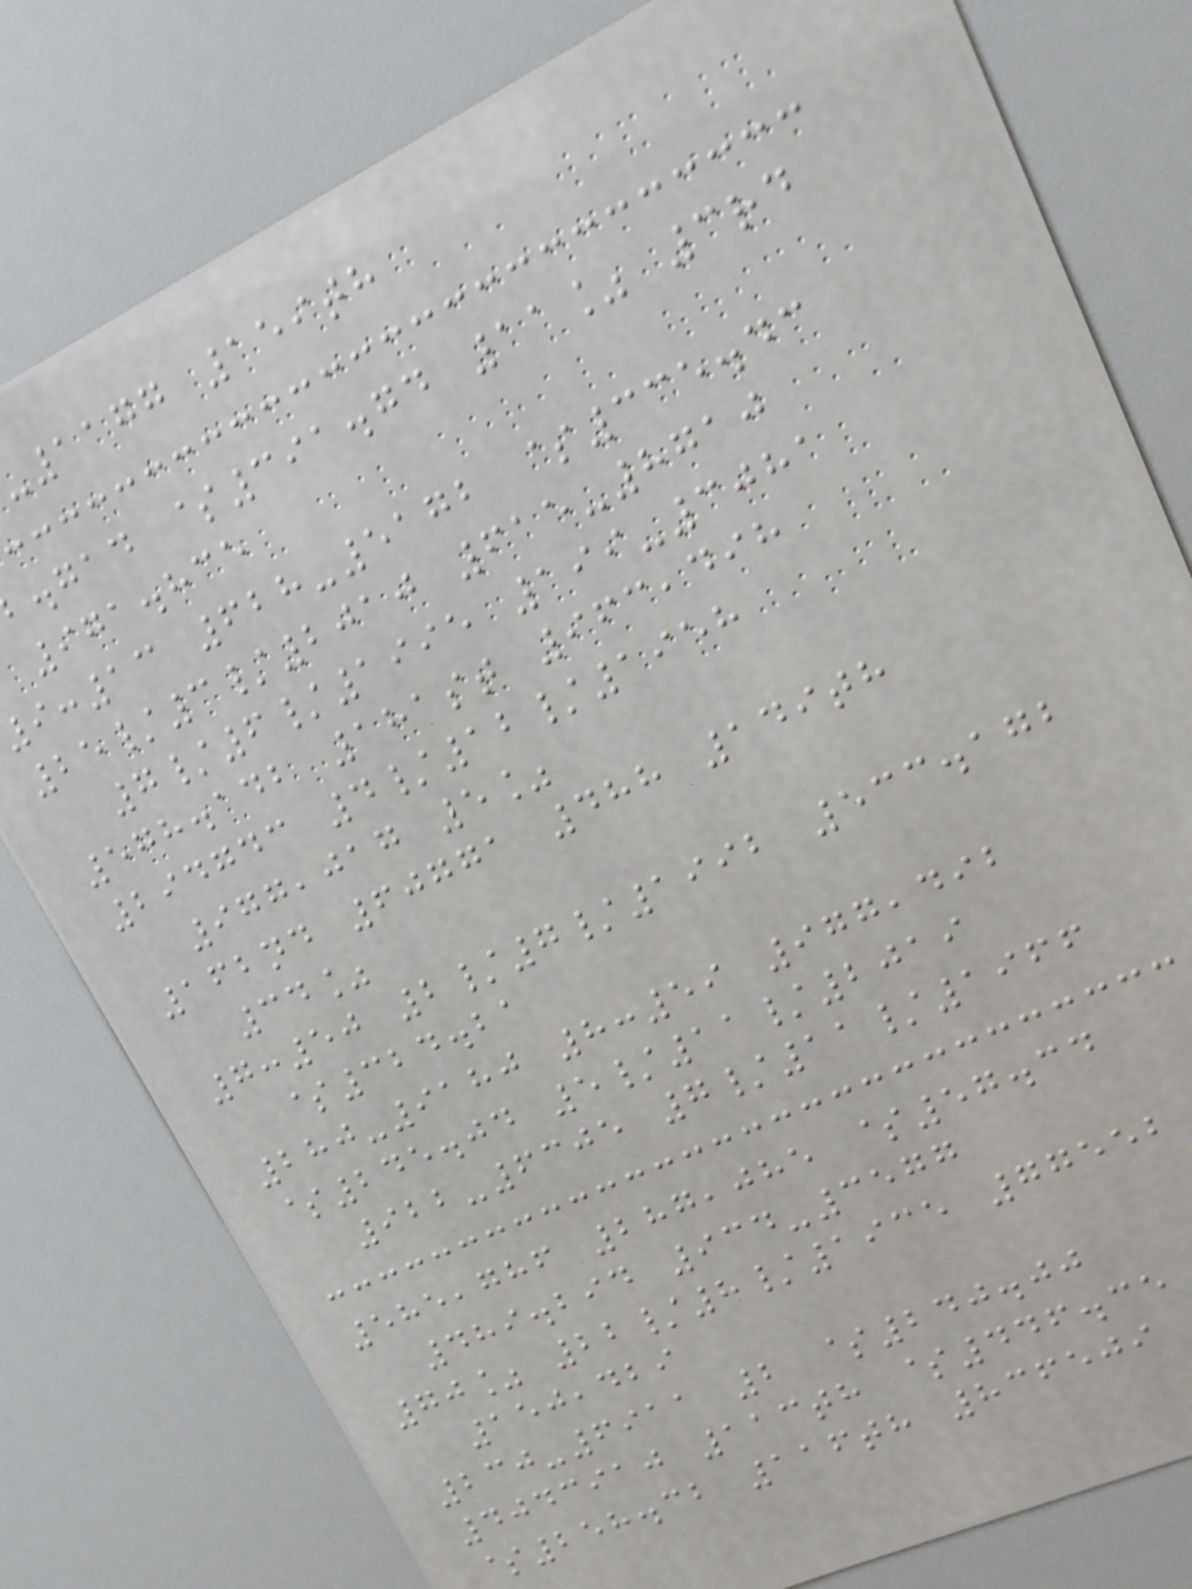1177 159th
.gad $391.74 11% 3rd
971.835
:13 628-5172 $335.43
25/3/2010 615-8710
7/6/1995 199-3081
578.142 181st 963,498
294743 4/12/1958
977,017 5%
162nd 60771 488 149th
34%
7:50 2/7/1992 533.172
$324.21
280-9180 8:59 977,492
$245.04 5/11/2019
922-6305 7/11/1966
585,786 287,085 $57.34
489.294 934-3577
70% 22/8/1935 77552
150,429
230-6911 2 $240.00
4043910 113th $446.35
$258.32 116th 836509
